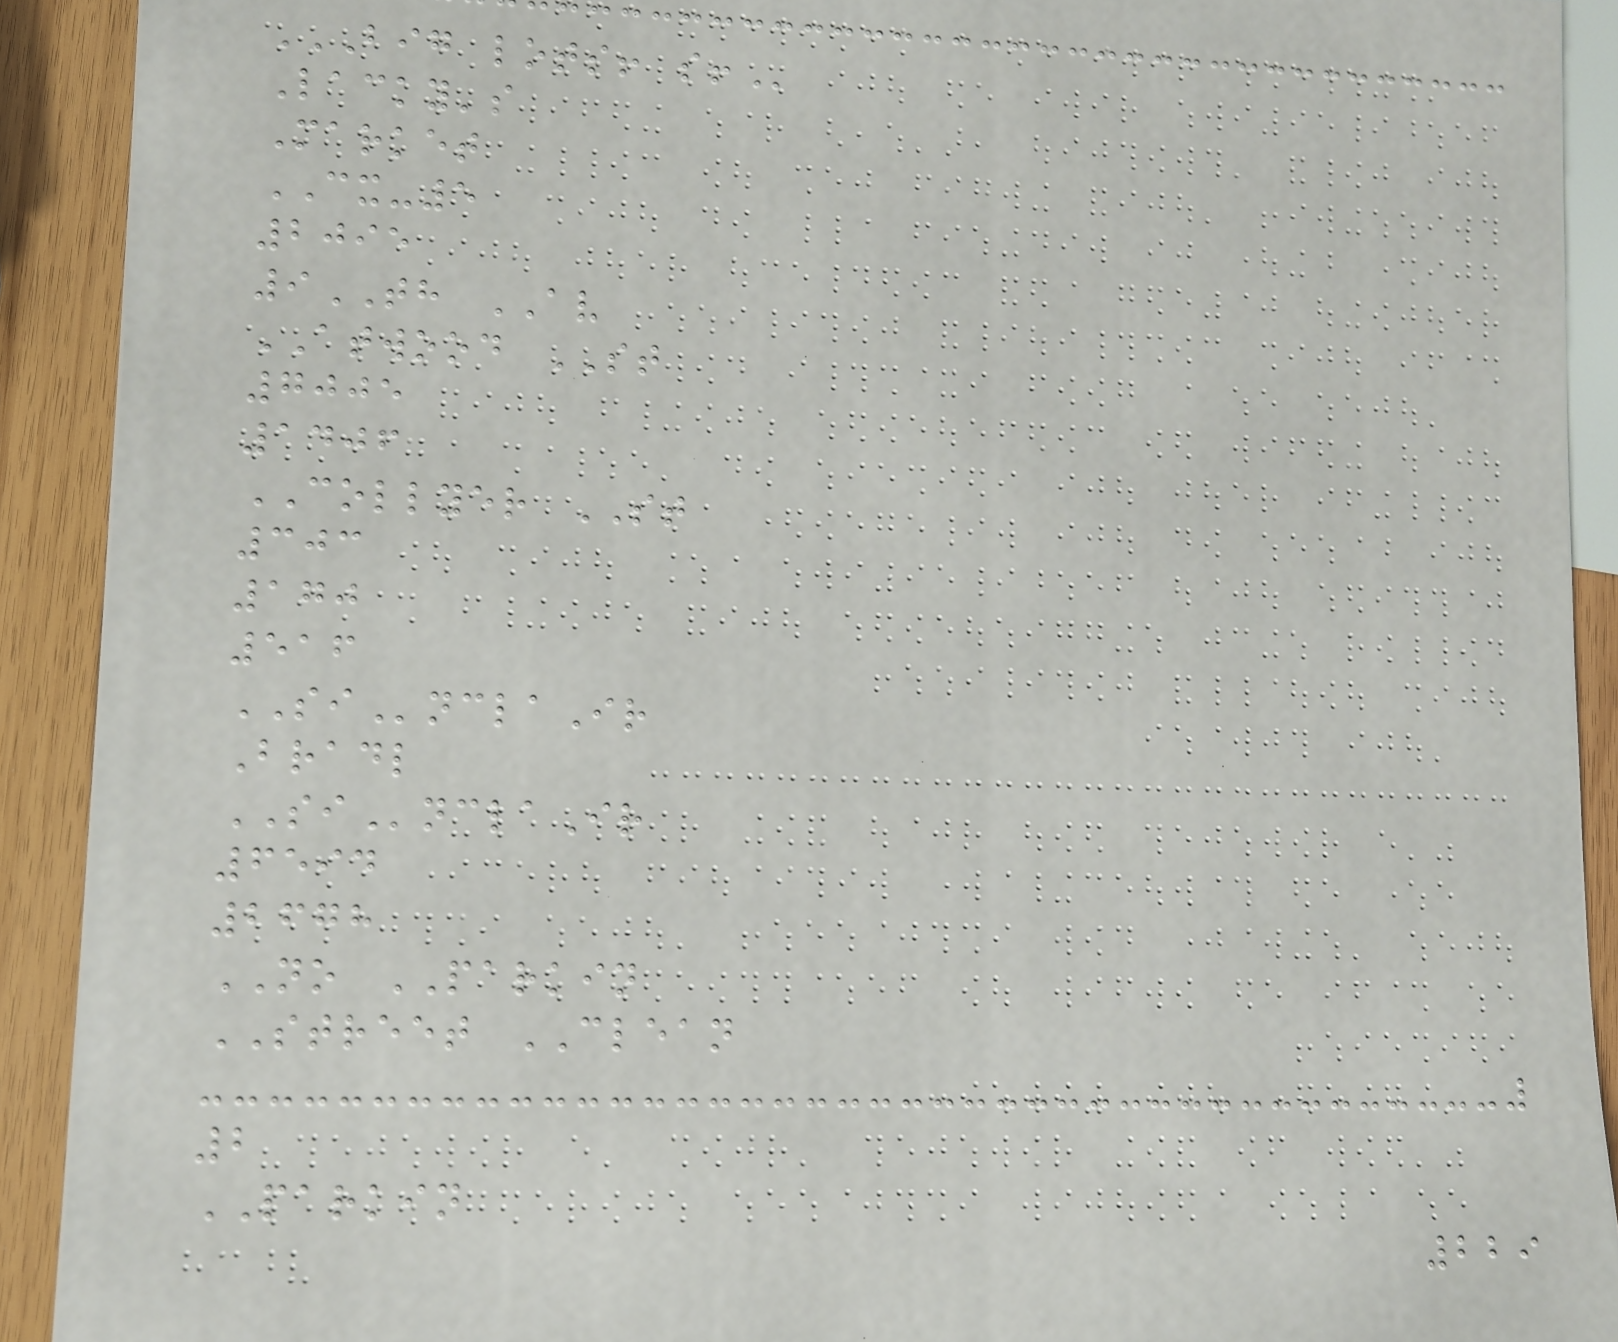BIG LOTS! S!
Lacky's
Market
CX-5
2095
9TH AV
ATWOOD ST
7005
1406
COLLYER ST
303
170
516
SInclaIr
Bradl
SInclaIr
6594
2678
NO PARKIN
STREET CLEAN
2
PARKIN
229
